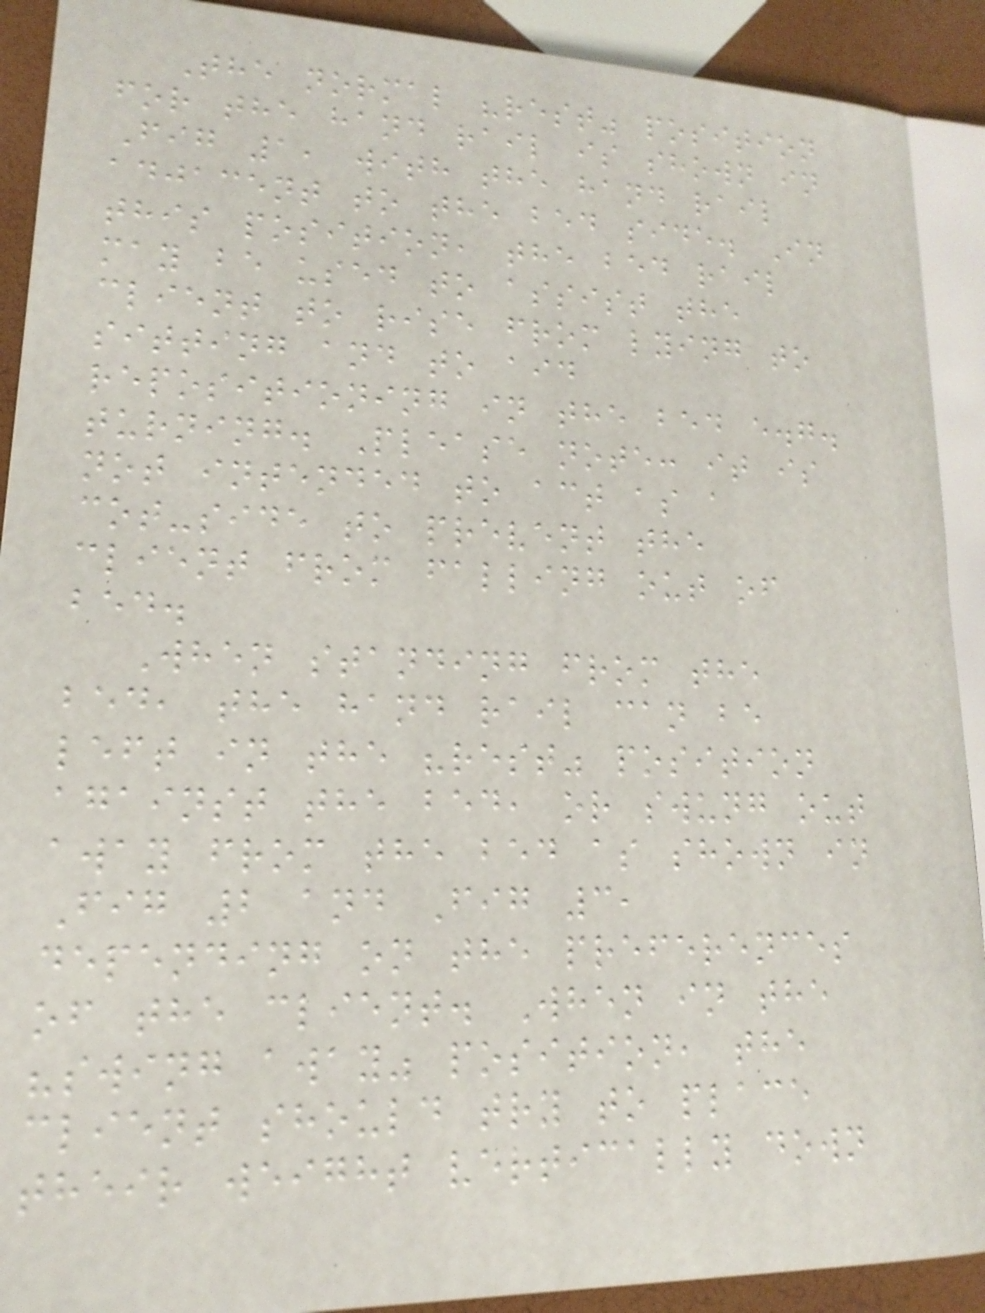The normal "rest" position
for the hand rail is shown in
Fig 1, with the hand rail
adjacent to the bed side. In
this position, the bed rail
may be used to assist the
client to rise from lying to
sitting and to aid
repositioning in the bed e.g.
turning. Please note: it is
not intended to act as a
cot-side to prevent the
client from falling out of
bed.
When standing from the
bed, the hand rail can be
left in the "rest" position
against the bed, or swung out
away from the bed as shown in
Fig 2 and Fig 3,
depending on the preferences
of the client. When in the
"swing away" position, the
client should try to place
their weight vertically down
